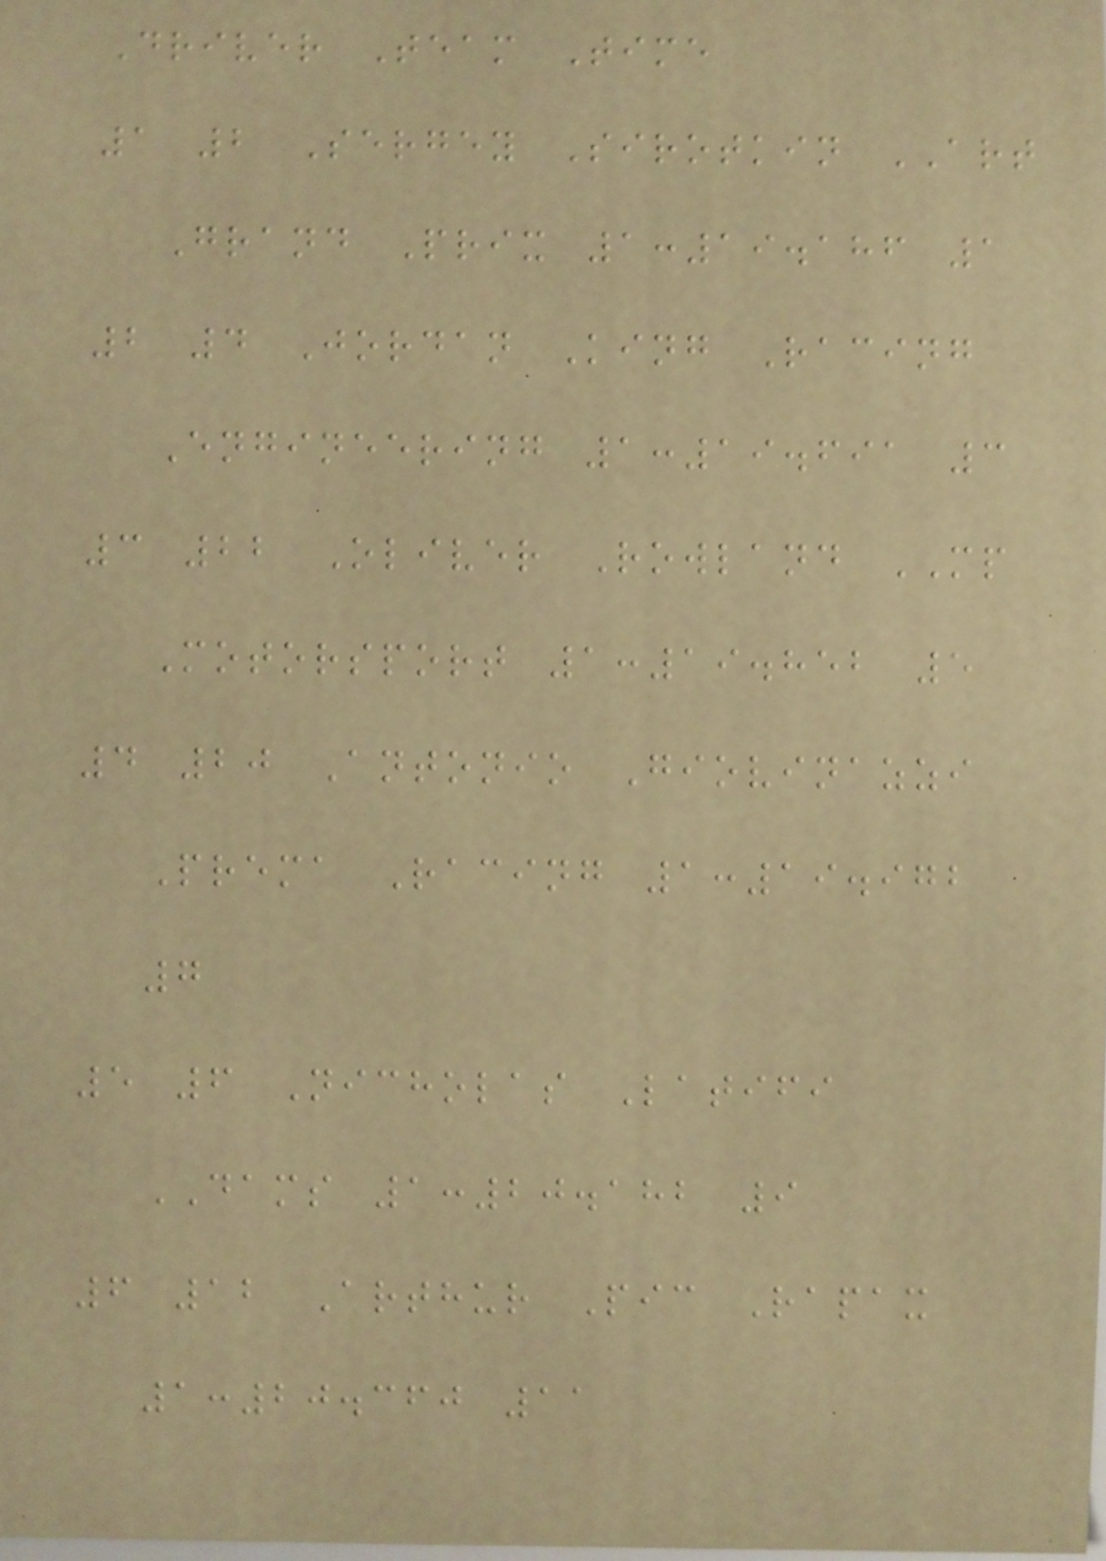Driver Team Time
1 2 Sergey Sirotkin ART
Grand Prix 1:19.186 1
2 4 Jordan King Racing
Engineering 1:19.691 3
3 22 Oliver Rowland MP
Motorsport 1:19.852 5
4 20 Antonio Giovinazzi
Prema Racing 1:19.972
7
5 6 Nicholas Latifi
DAMS 1:20.182 9
6 12 Arthur Pic Rapax
1:20.360 11
